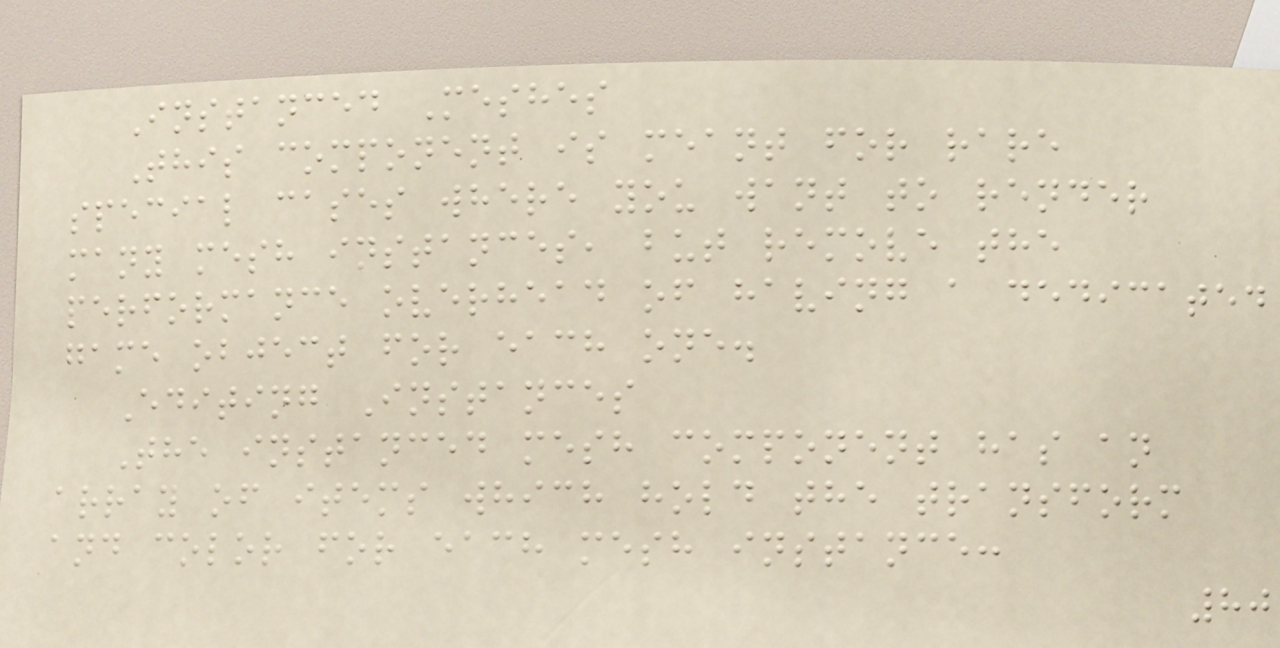Instanced Meshes
This component is meant for rare
special cases where you want to render
many mesh instances, but remove the
performance overhead of having a dedicated
game object for each one.
Editing Instances
The instanced mesh component has an
array of items which hold the transform
and color for each mesh instance:
80
